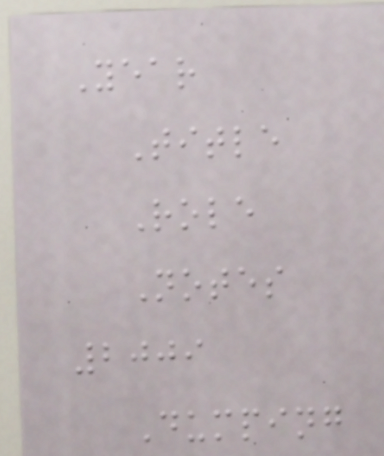Year
Title
Role
Notes
2009
Dumping
